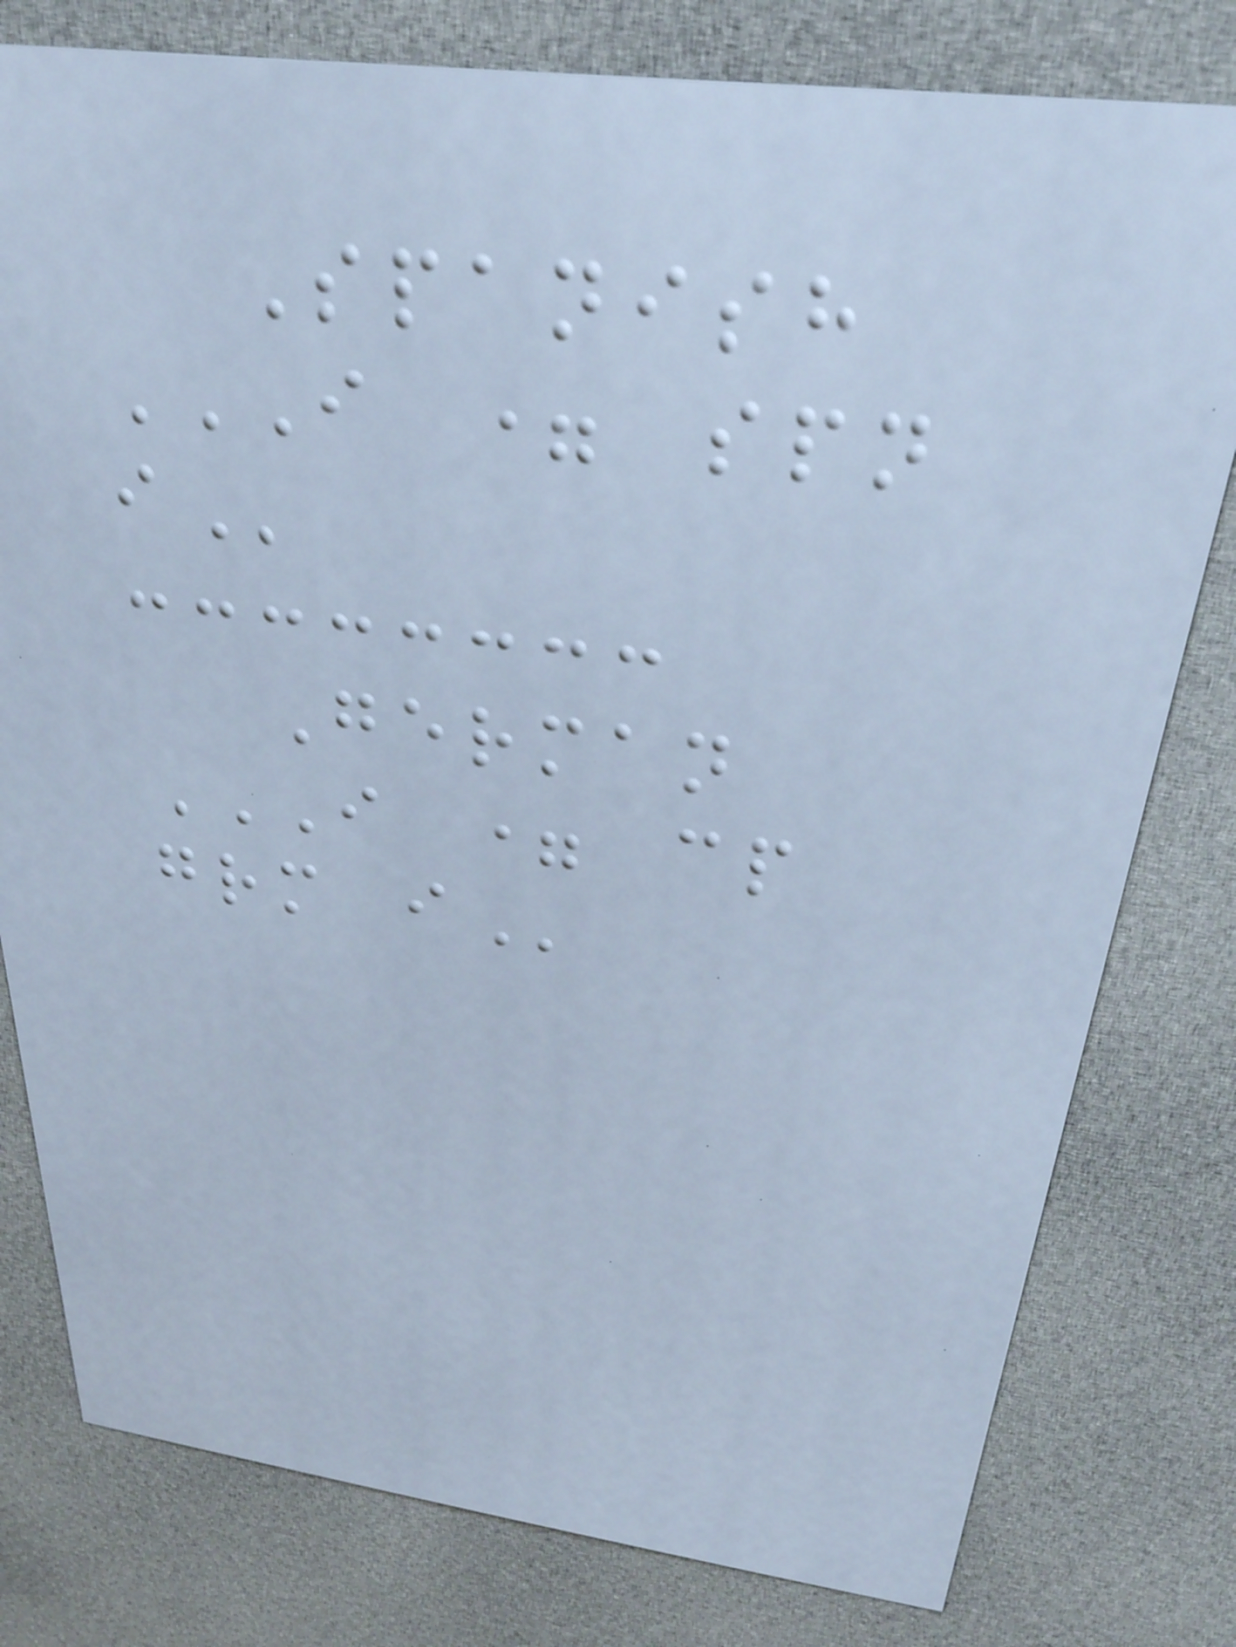Spanish
I = SPN
I
German
I = CP
GRM I
